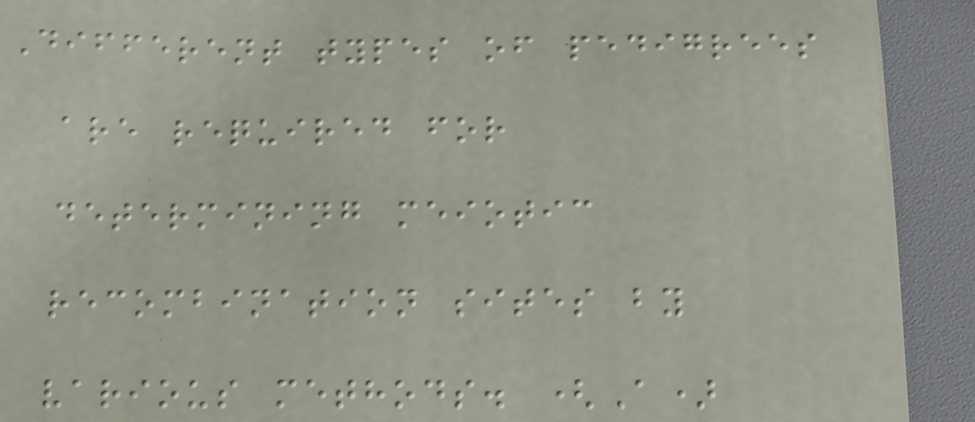Different types of pedigrees
are required for
determining meiotic
recombination sites by
various methods. (A)
